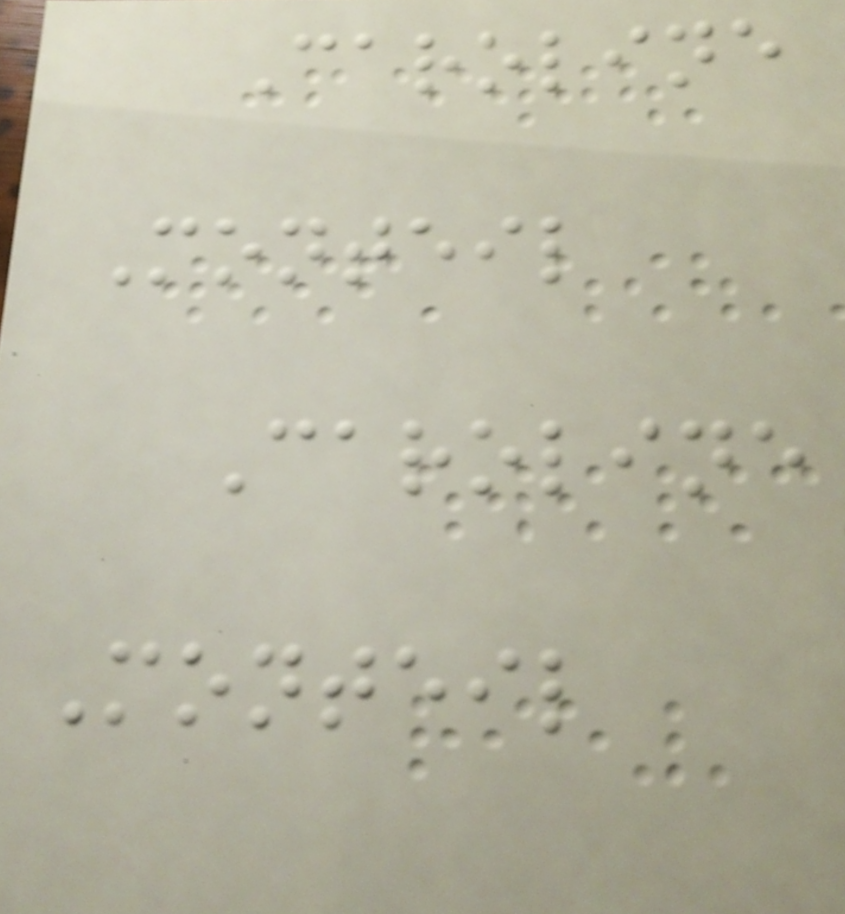Caroline
Monteil
Caroline
Monteil
